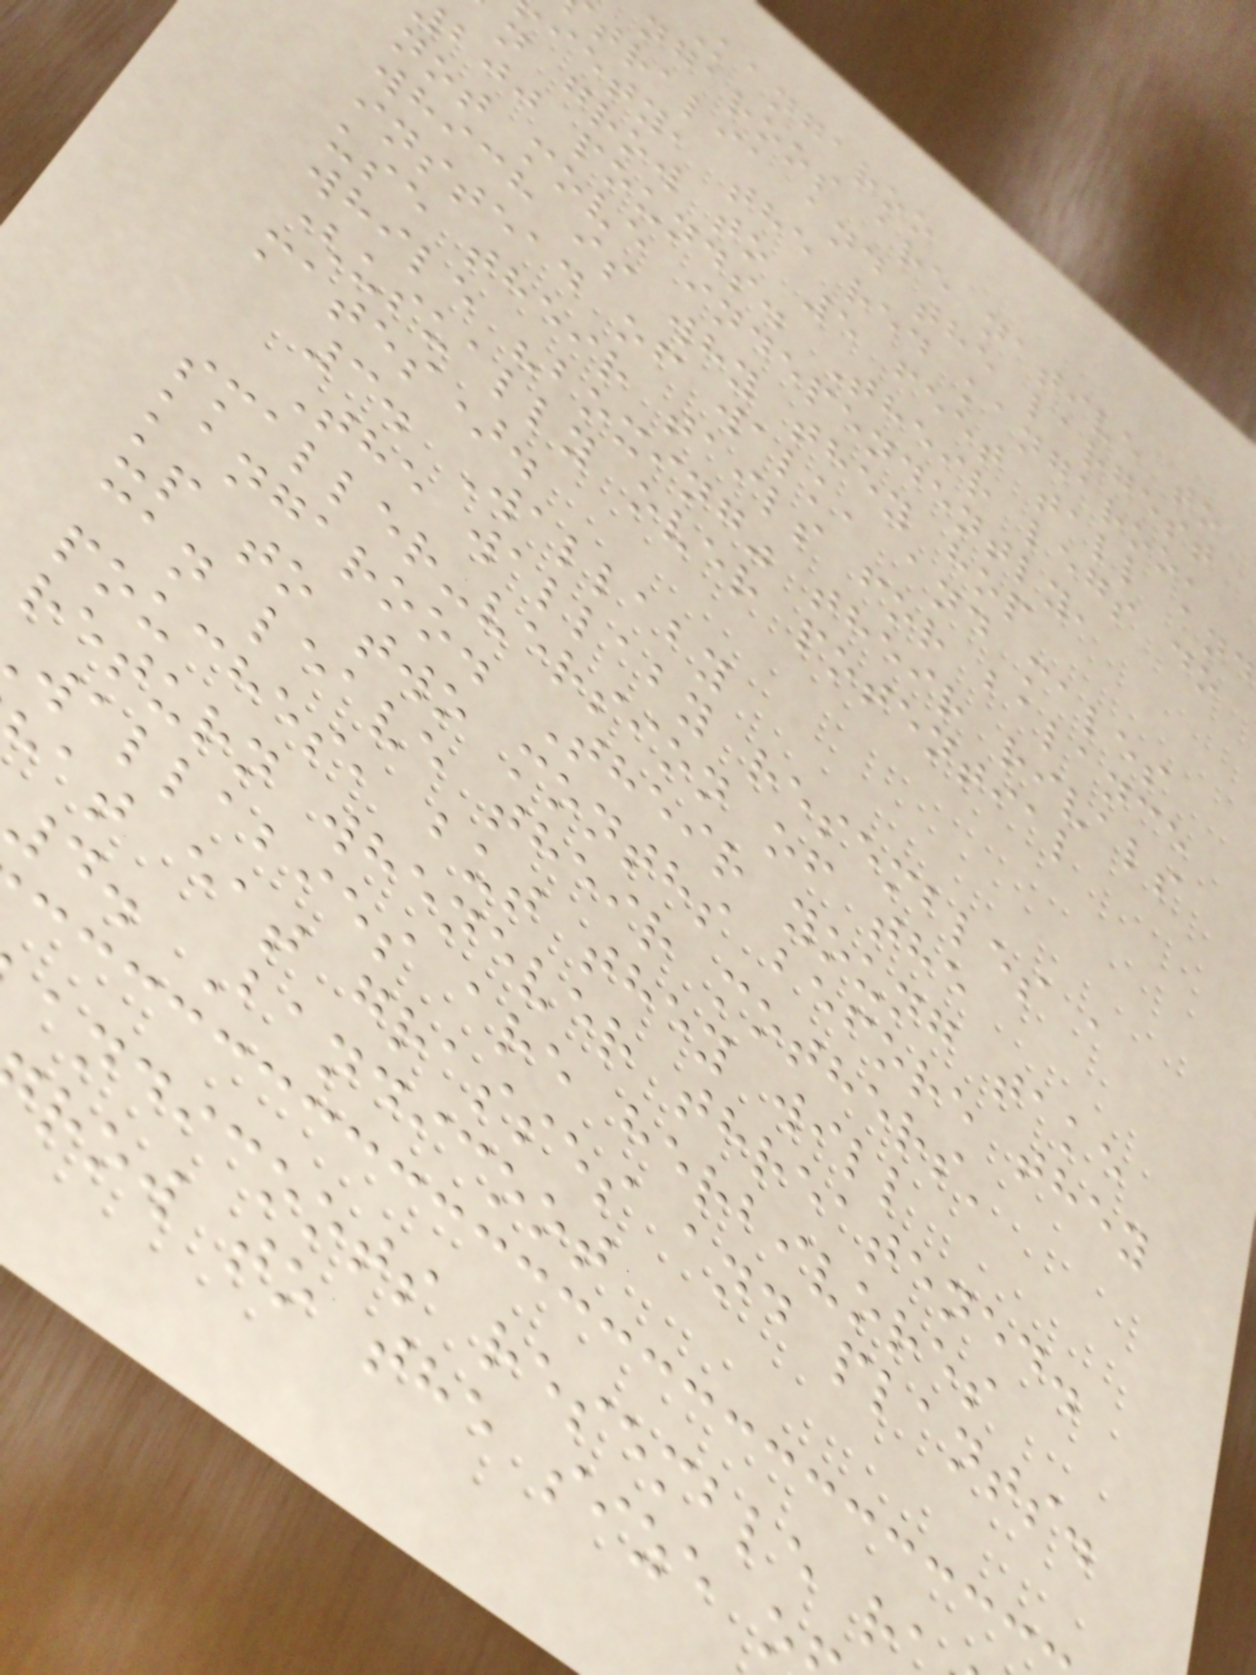Kangaroo
ngaroos are native to
tralia and the largest
iety, the red kangaroo,
n grow to 5 feet tall and
bjj pounds. Their legs do
not move independently,
which is why they hop
instead of walk, and males
use their tails for balance
while "boxing" their rivals
(usually over potential
mates).
3. Wallaby
The wallaby resembles a
smaller-version of the
kangaroo. Their young take
up to two months before they
can leave their mothers'
pouches, but they will
return whenever threatened.
wallabies are herbivores
at eat grasses and plants.
4. Bandicoot
andicoots resemble r
row to the size o
